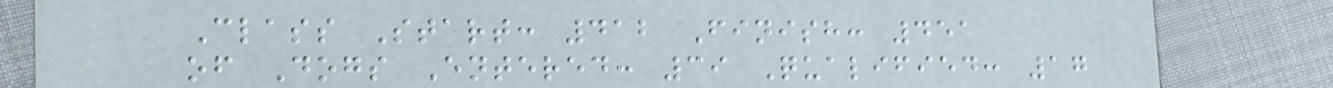Class Start: 412 Finish: 451
of Dogs Entered: 39 Qualified: 17
